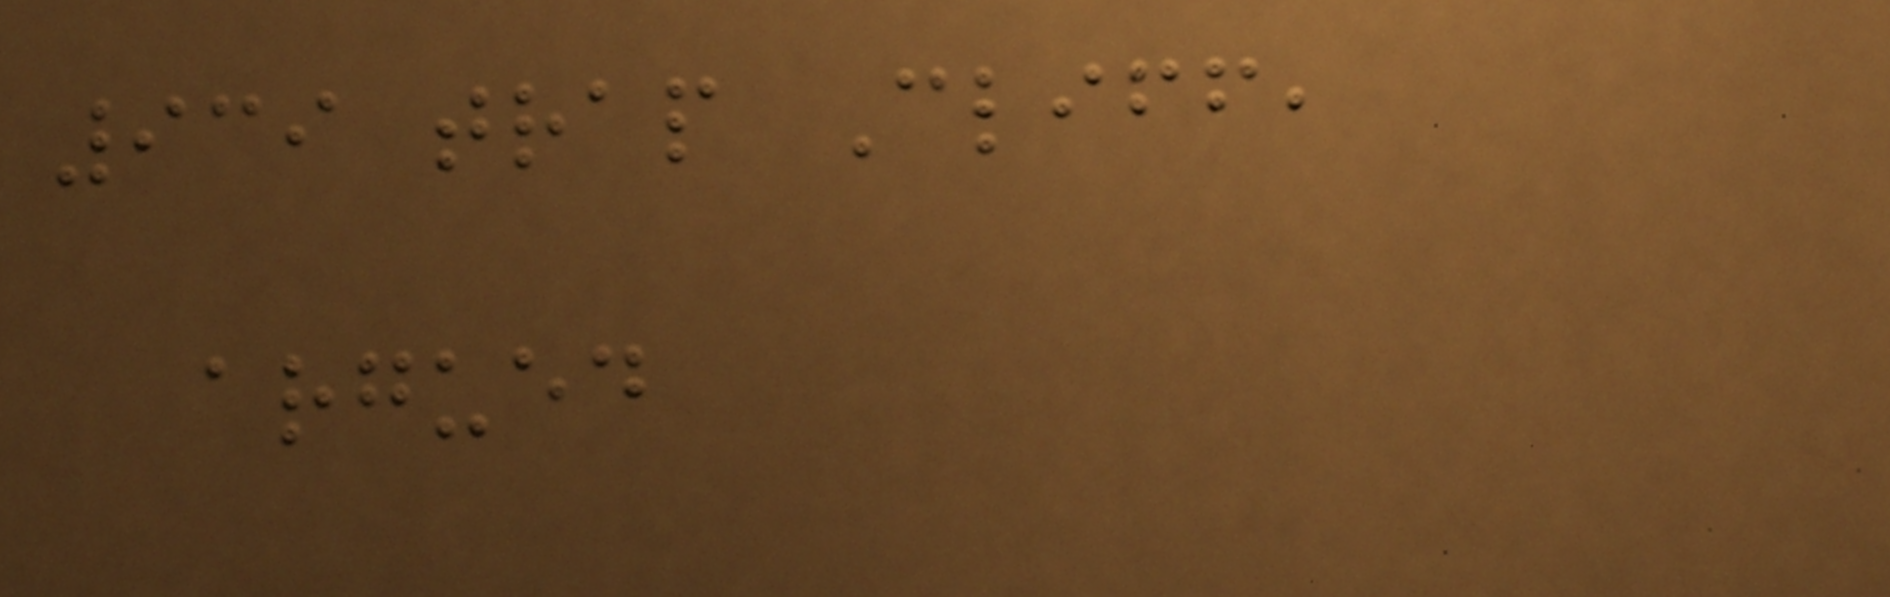939 trap Cliff,
argued
